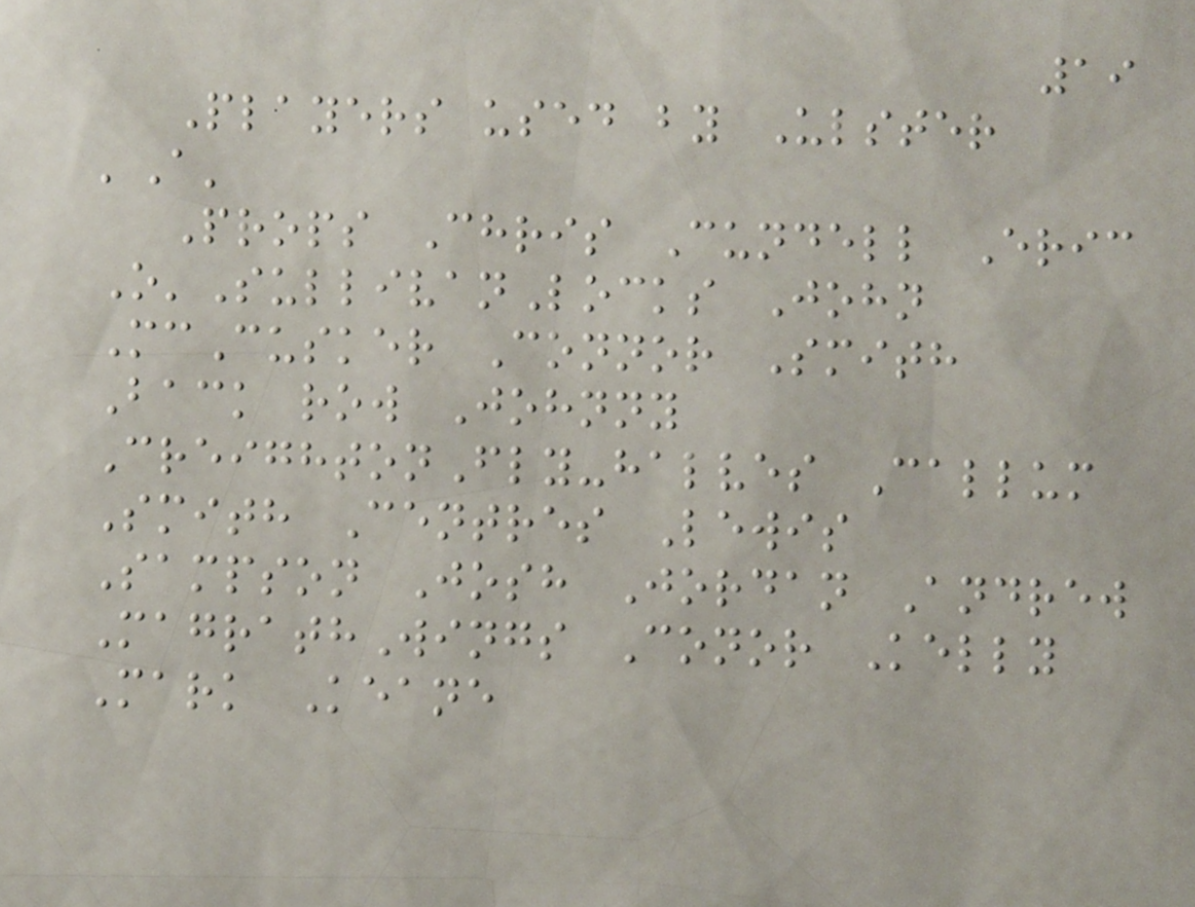19
Players used by Ulster
'A'
Props Chris Cundell Eric
O'SullivanLocks John
McCusker Connor Smith
Back row Johnny
CreightonFly-halves Callum
Smith Centres Lewis
Sampson Josh Jordan Andrew
MagrathWings Conor Kelly
Mark Keane
